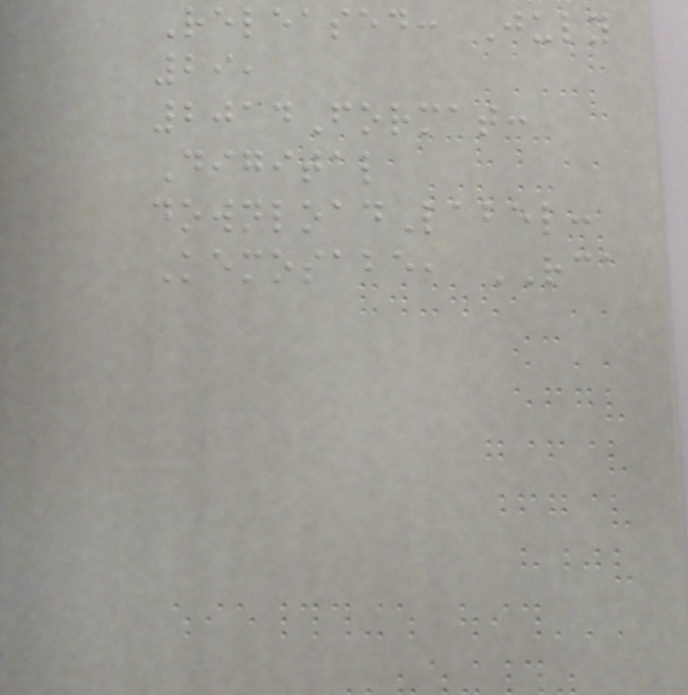Released: July
29,
2014Format:
Digital
downloadLabel:
Kemosabe, RCA
